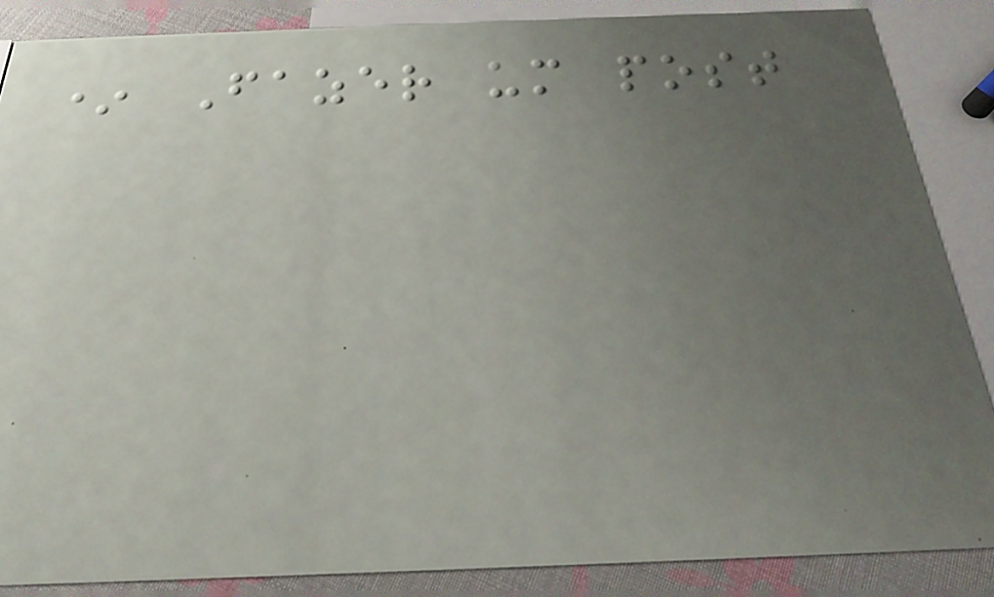* Fazer um post
